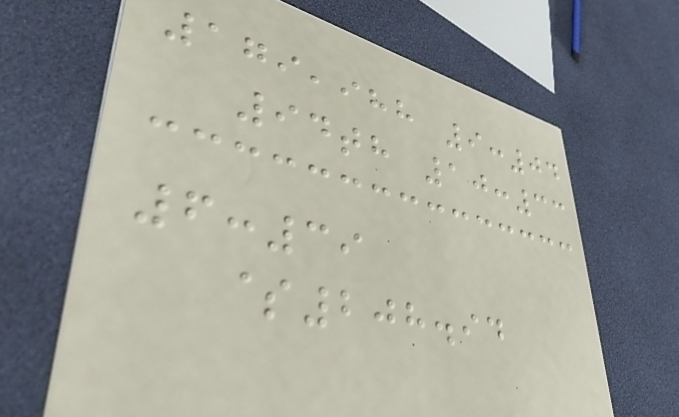179,988 9:04
94th 10:33
6:39
$208.94
